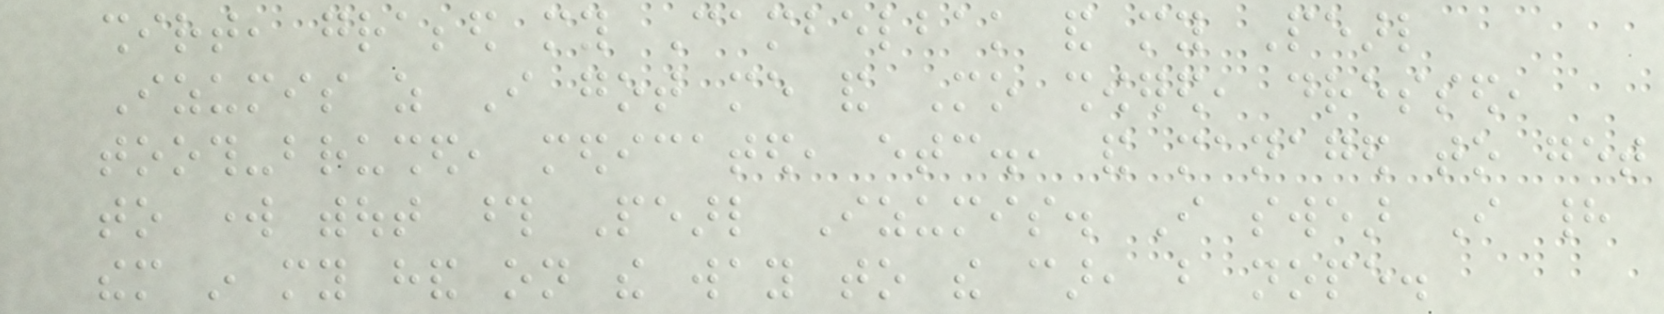shirt, grabbed my Cambelbak and my Pearl
Izumis as I got me and Mo showered, dressed,
tooth-brushed, medicated, etc., and managed to get
to work without those Pearl Izumis. I swear I had
them in my hand on the way to the car, but nope.
